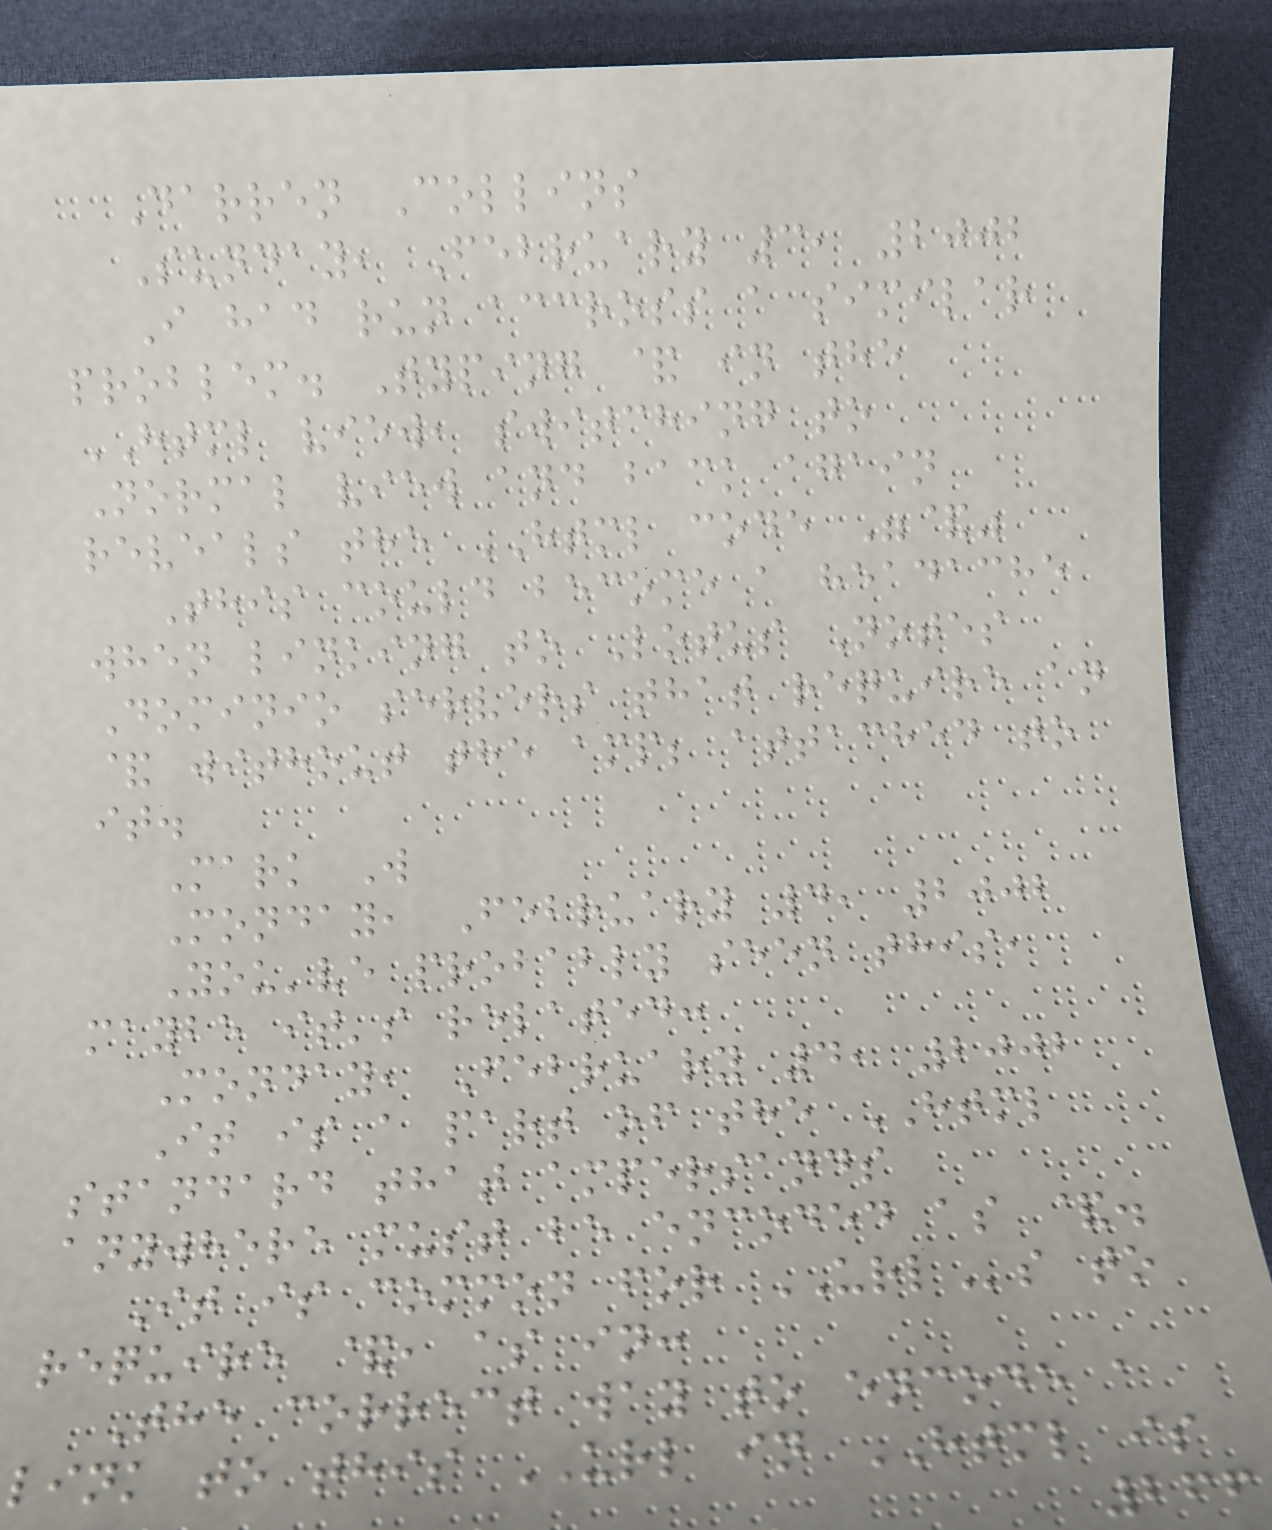Darren Collins
Sunday, February 3, 2002
I had run accross a similar
problem. Typing & in the
HTML view, switching to
Normal view and back again
reveals the HTML code "&"
This could become a headache
when linking to Lotus Notes
Dominio servers that require an
& without the amp; attached to
it.
Mark W
Monday, February 4, 2002
You've probably seen this,
maybe it's related:
Monday, February 4, 2002
It is a part of the HTML
standard that ampersands
anywhere must be encoded as &.
It is common for URLs to
require &, as in:
The correct way to encode a
link to this URL in HTML is
266
